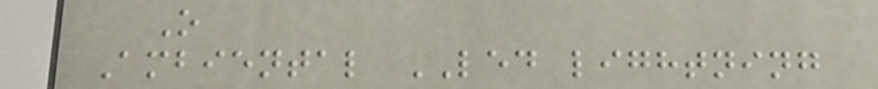O
Ambiental LED lightning
